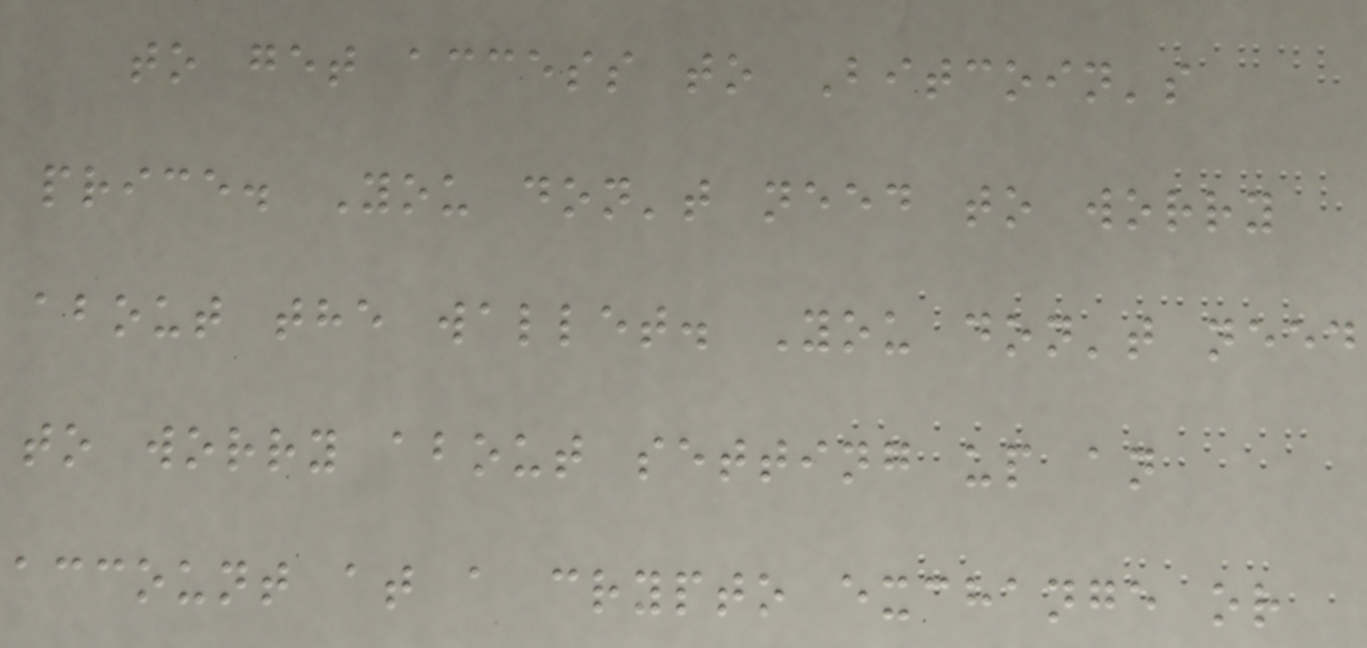to get access to Bitcoin's
price. You don't need to worry
about the wallet. You don't need
to worry about setting up an
account at a crypto exchange or
